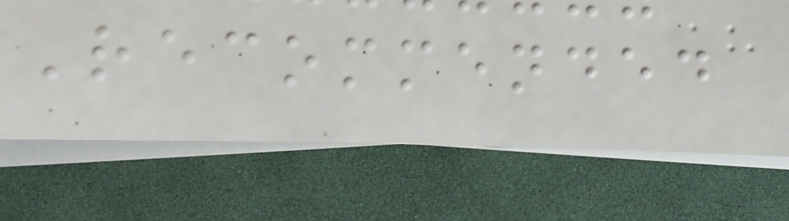Recommended
